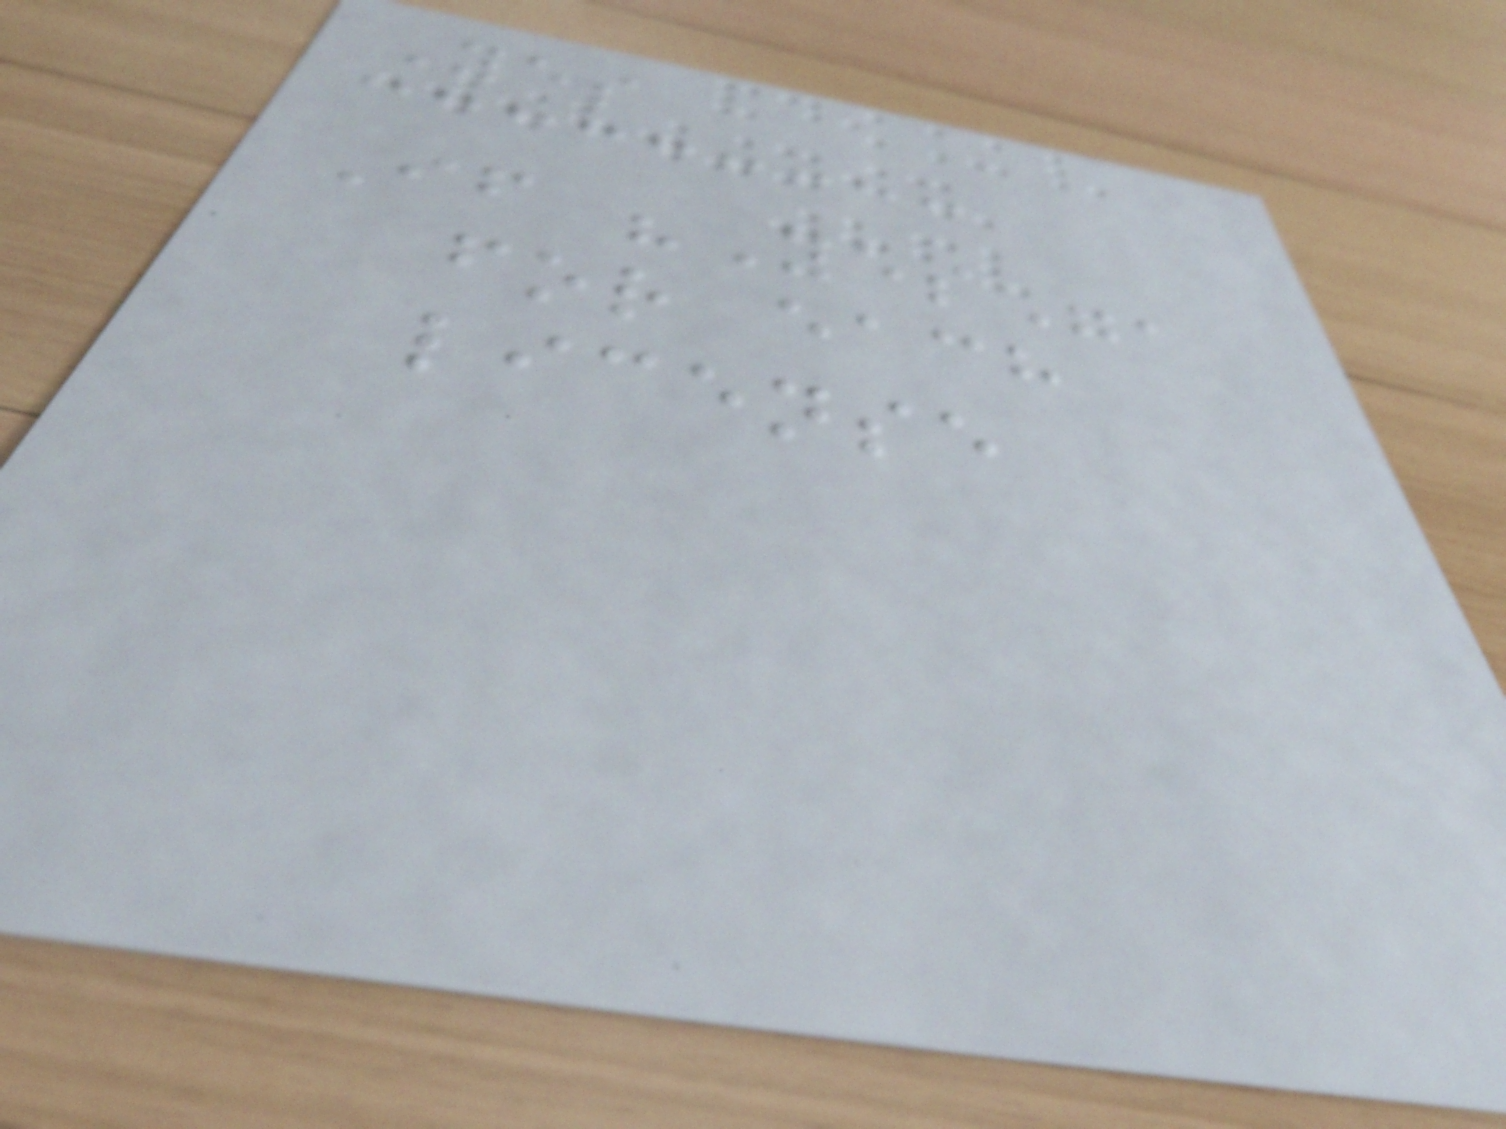Yes
If "Yes",
for each
license
